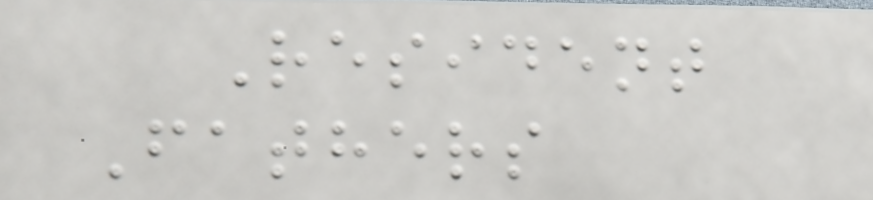Resident
Fathers
